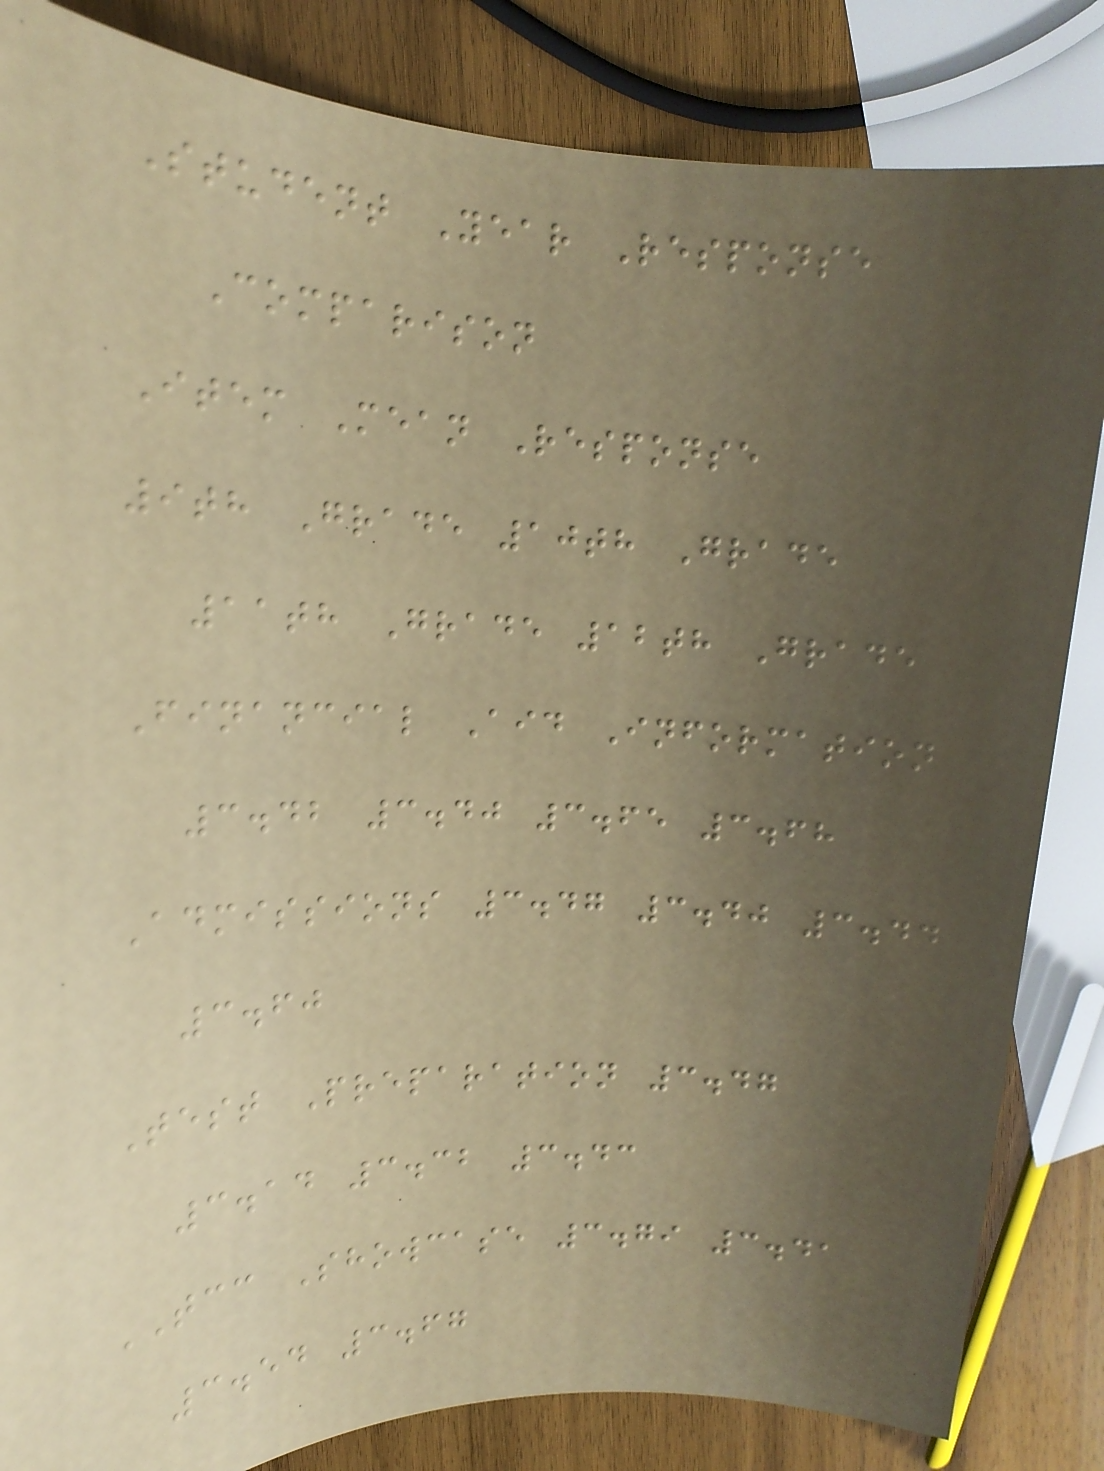Student Year Response
Comparison
Item Mean Response
9th Grade 10th Grade
11th Grade 12th Grade
Financial Aid Information
3.42 3.40 3.65 3.68
Admissions 3.47 3.40 3.44
3.60
Test Preparation 3.47
3.14 3.32 3.43
TCC Showcase 3.79 3.41
3.54 3.67
